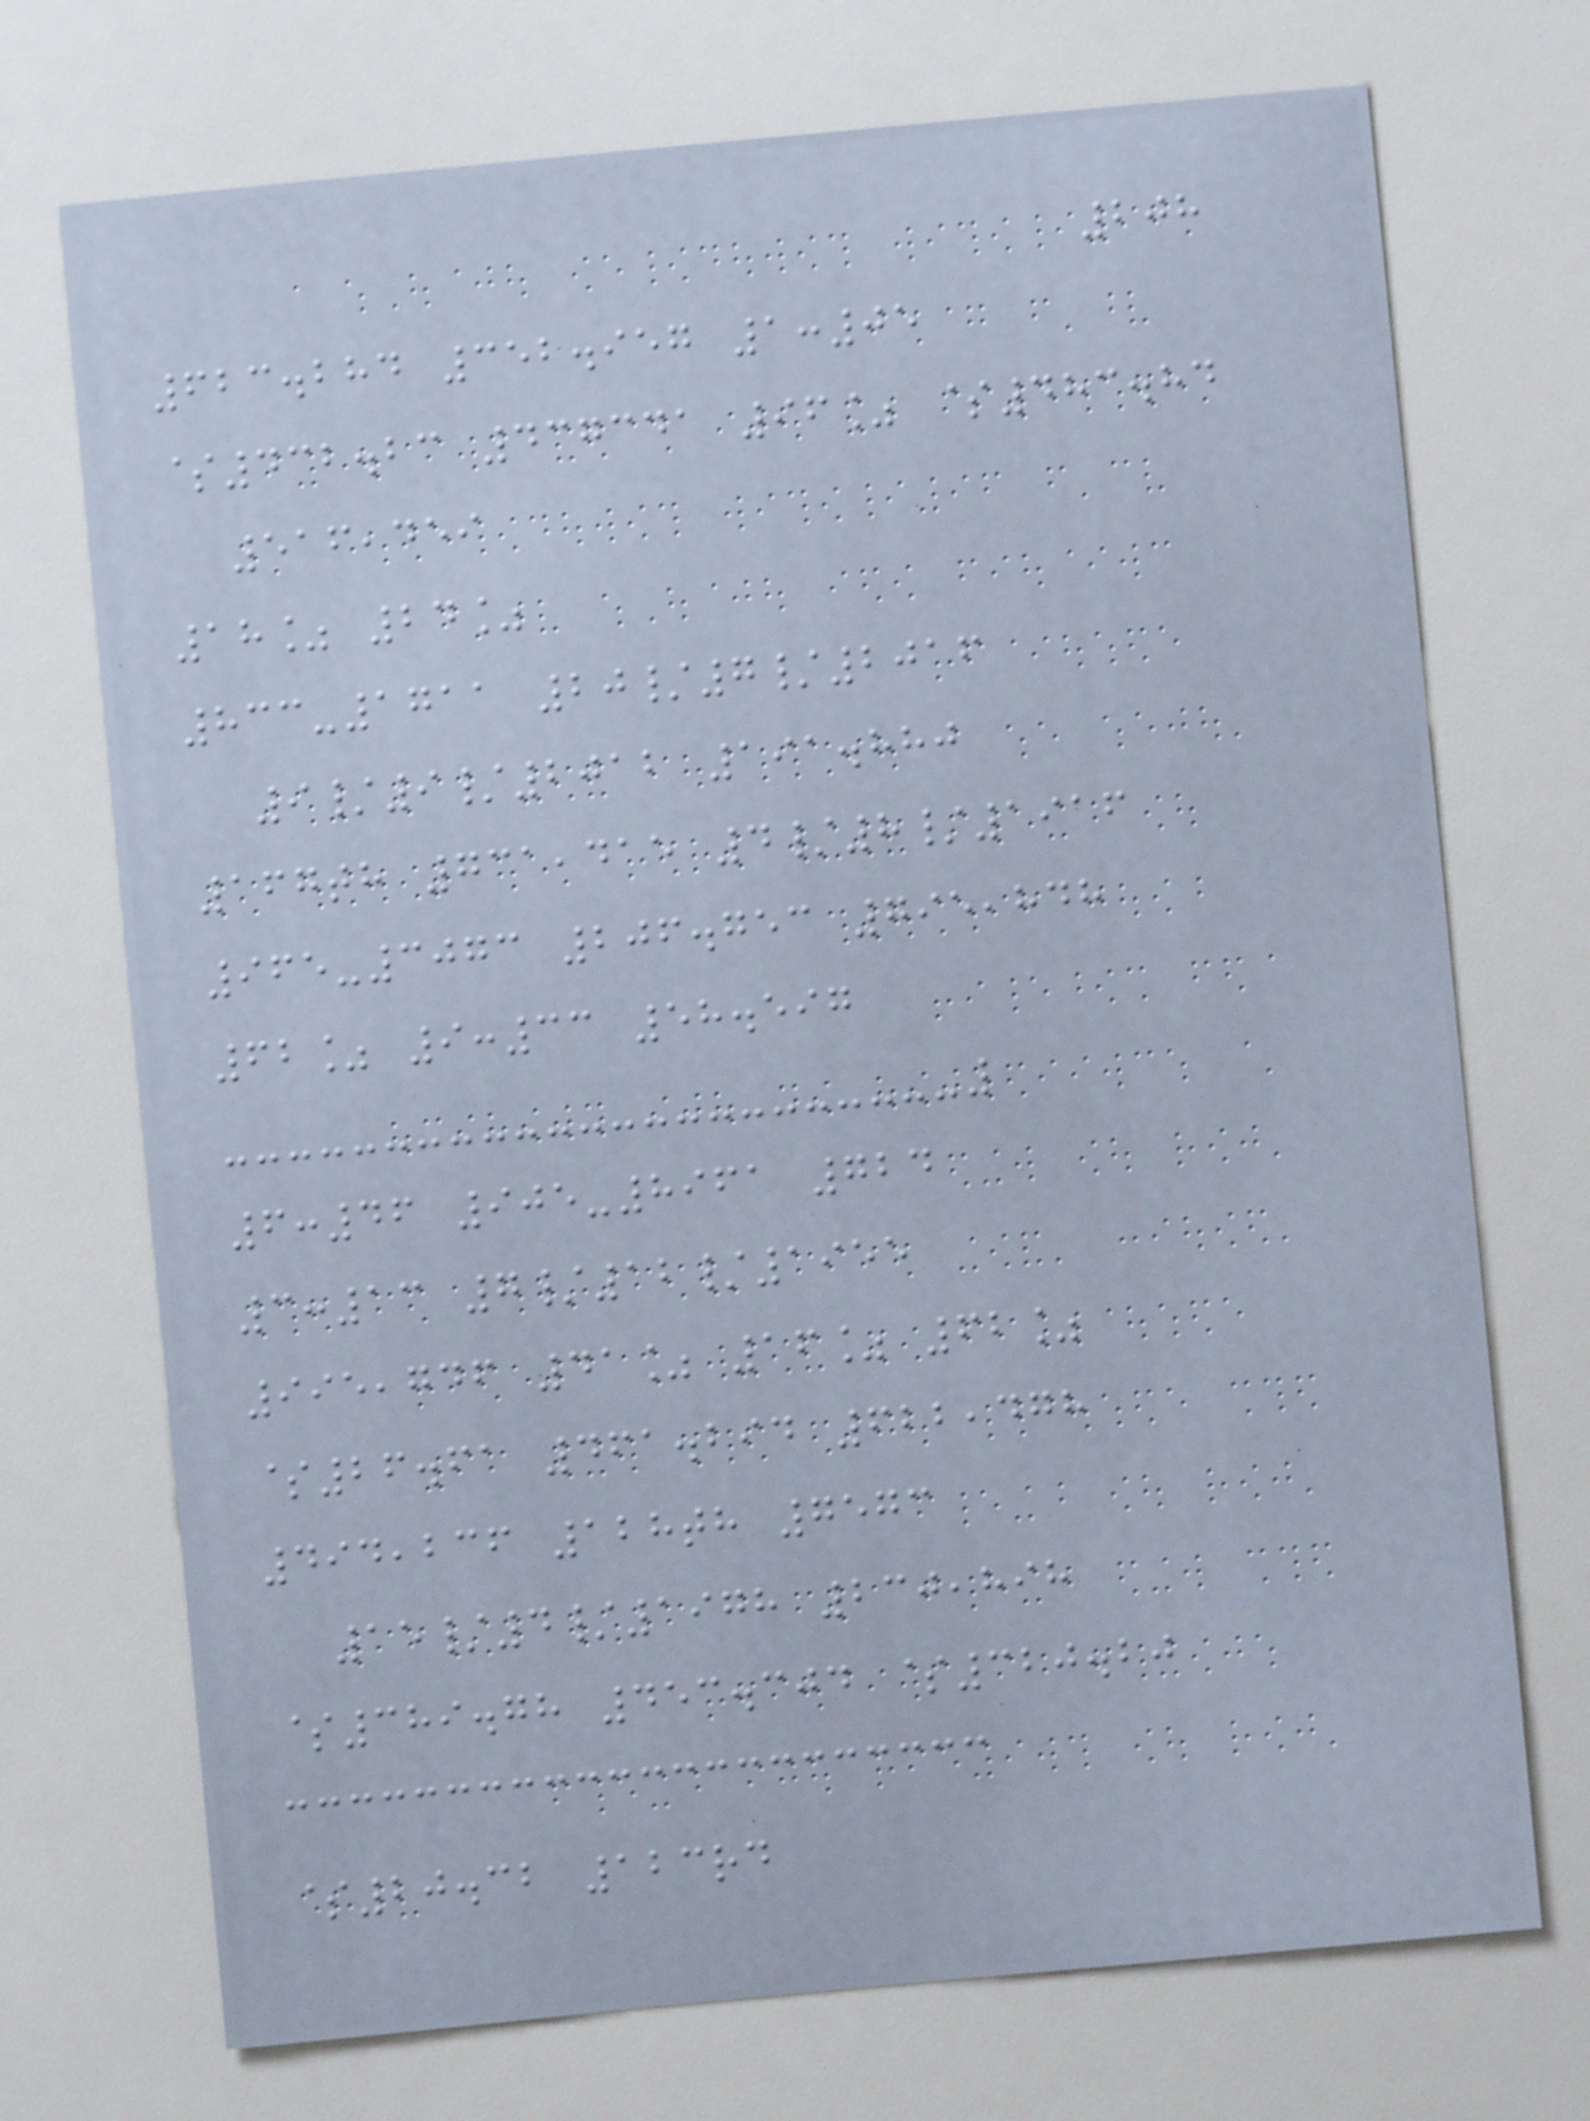208
623.284 352.957 1:05
$432.23 437341 96% $483.84
516,459
18% 24%
833-1711 20/7/2016
9/9/2012 191.880
167th 731,415 4/8/1916
965-3073 206.753 795,848
62% 9:33 58.597
6:46 905-8961 724
3:13 7/12/1955
995,746 41% 16% 62%
$26.61 461.294 622,478
494,236 128th 7573
15/4/1978 230,898
$389.78 453.304 $320.20
$20.32 123rd
